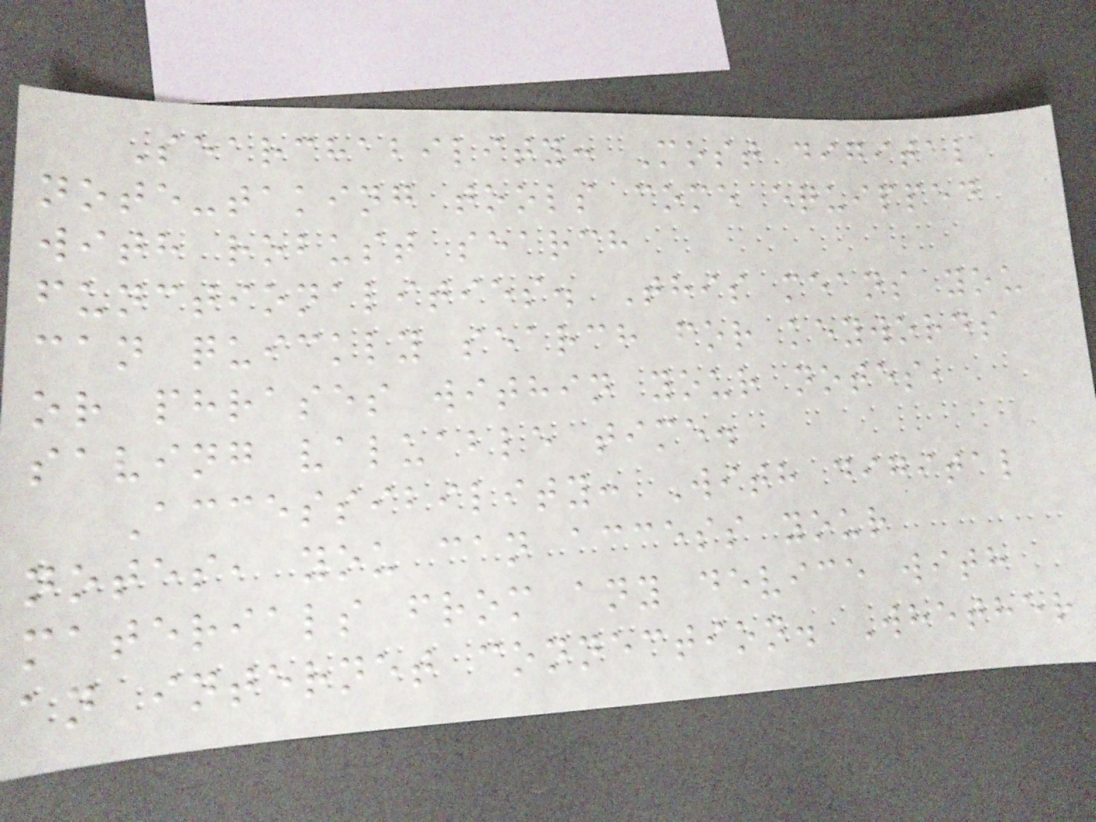Searchability: Most digital
note-taking tools come equipped
with robust search
functionalities. This means you
can quickly search for keywords
or phrases within your notes,
saving valuable time.
Accessibility: With digital
notes, you can access your
materials from any device with
an internet connection. Whether
